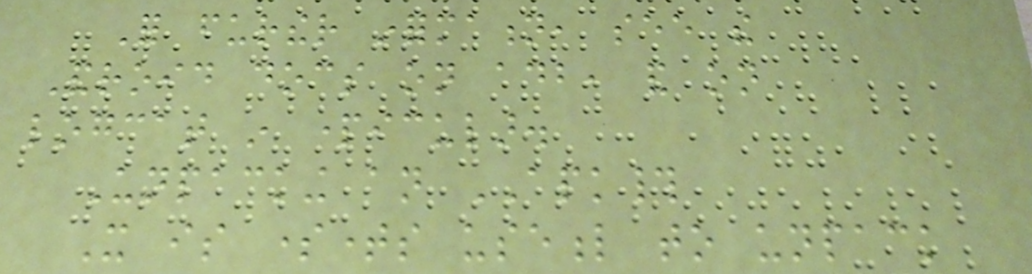For further information, see the
Android docs on adb, and on
logcat in particular.
Unpacking an APK#
It is sometimes useful to unpack
